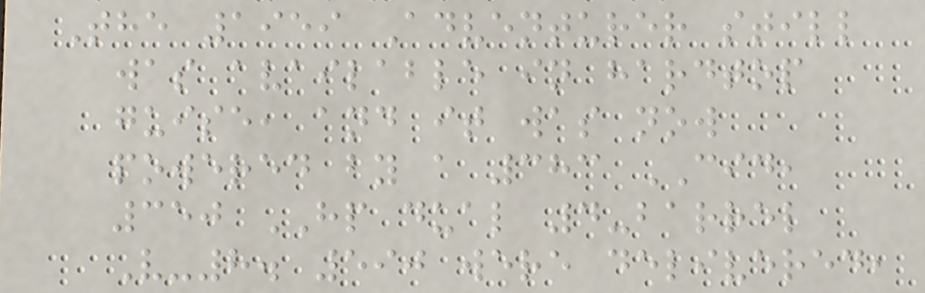The 1959 Adventurer still
was available in hardtop
guise, and it was now
powered by a 383 CID,
350 HP dual 4-barrel
V-8. 590 were delivered,
